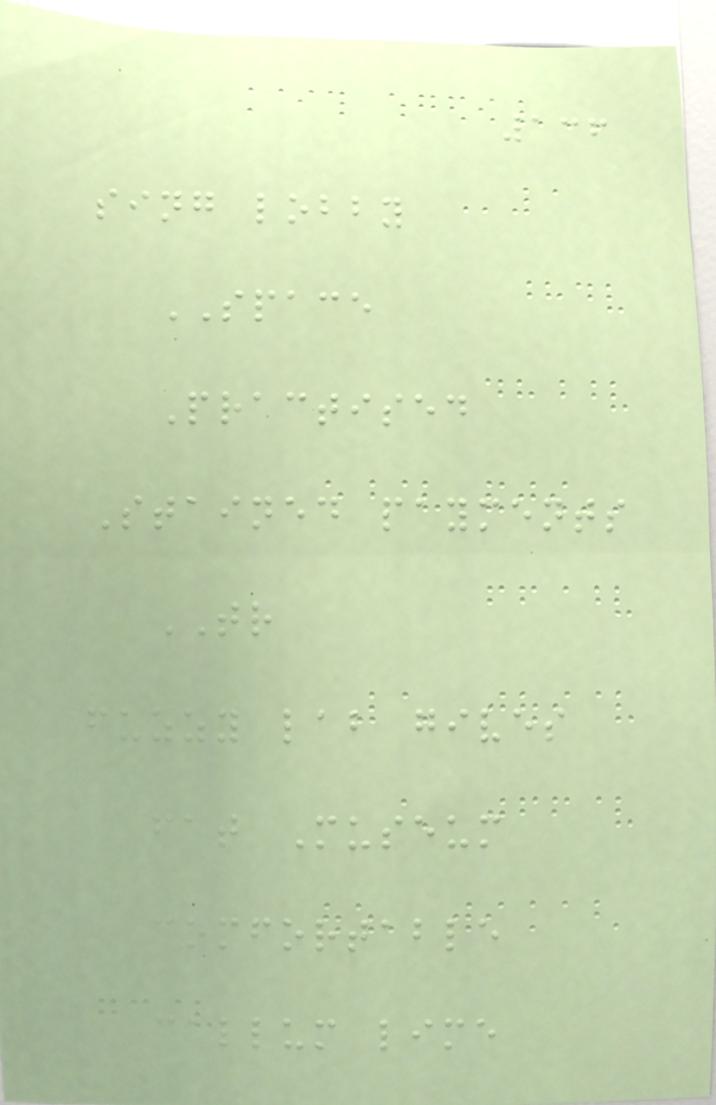136
sing lobby
SPACE
Practised
Stained payments
TR
fuzzy lab gives
fat Museum
comfortable
callum lime
